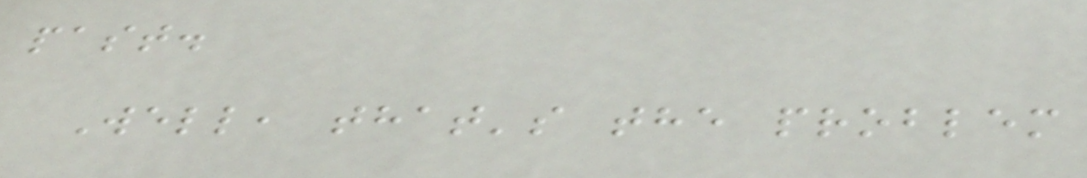past.
Well, that's the problem
